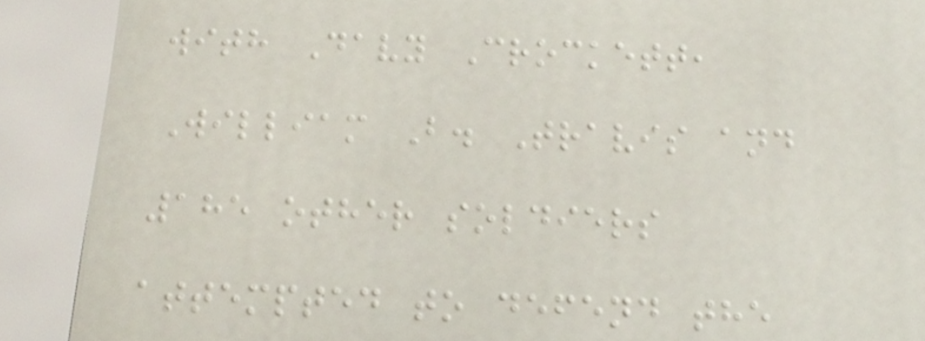with Davy Crockett,
William B. Travis and
185 other soldiers
attempted to defend the
